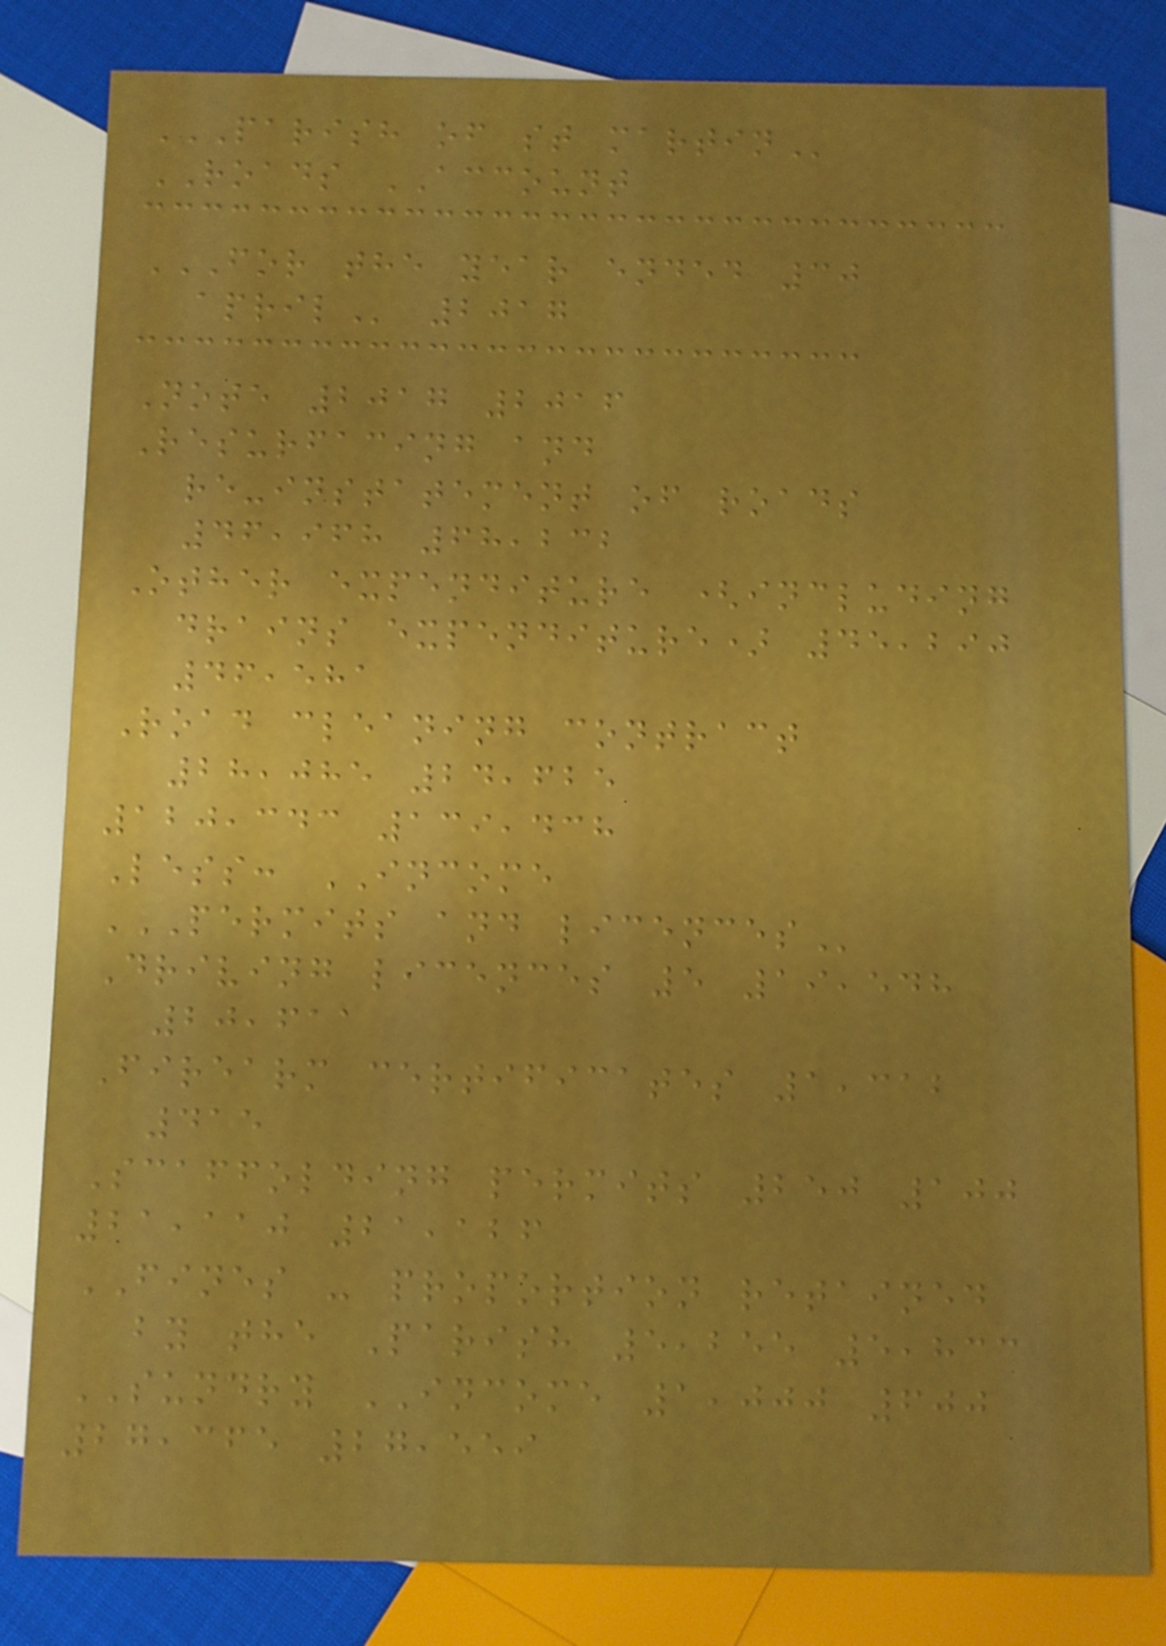PARISH OF ST MARTIN
ROADS ACCOUNT
FOR THE YEAR ENDED 30
APRIL 2017
Note 2017 2016
Resurfacing and
re-instatement of roads
46,968 68,232
Other expenditure (including
drains expenditure) 45,290
46,581
Road cleaning contract
28,085 24,625
120,343 139,438
Less: INCOME
PERMITS AND LICENCES
Driving licences 5 19,548
20,611
Firearm certificates 1,312
415
Scaffolding permits 250 100
21,110 21,126
FINES - proportion retained
by the Parish 5,255 5,833
SUNDRY INCOME 1,000 600
27,365 27,559
